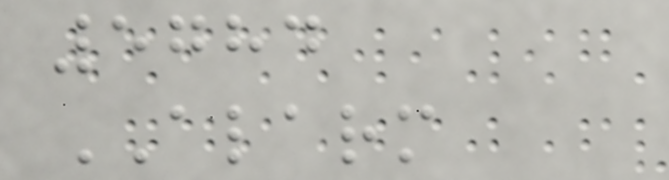5784
ALARM
